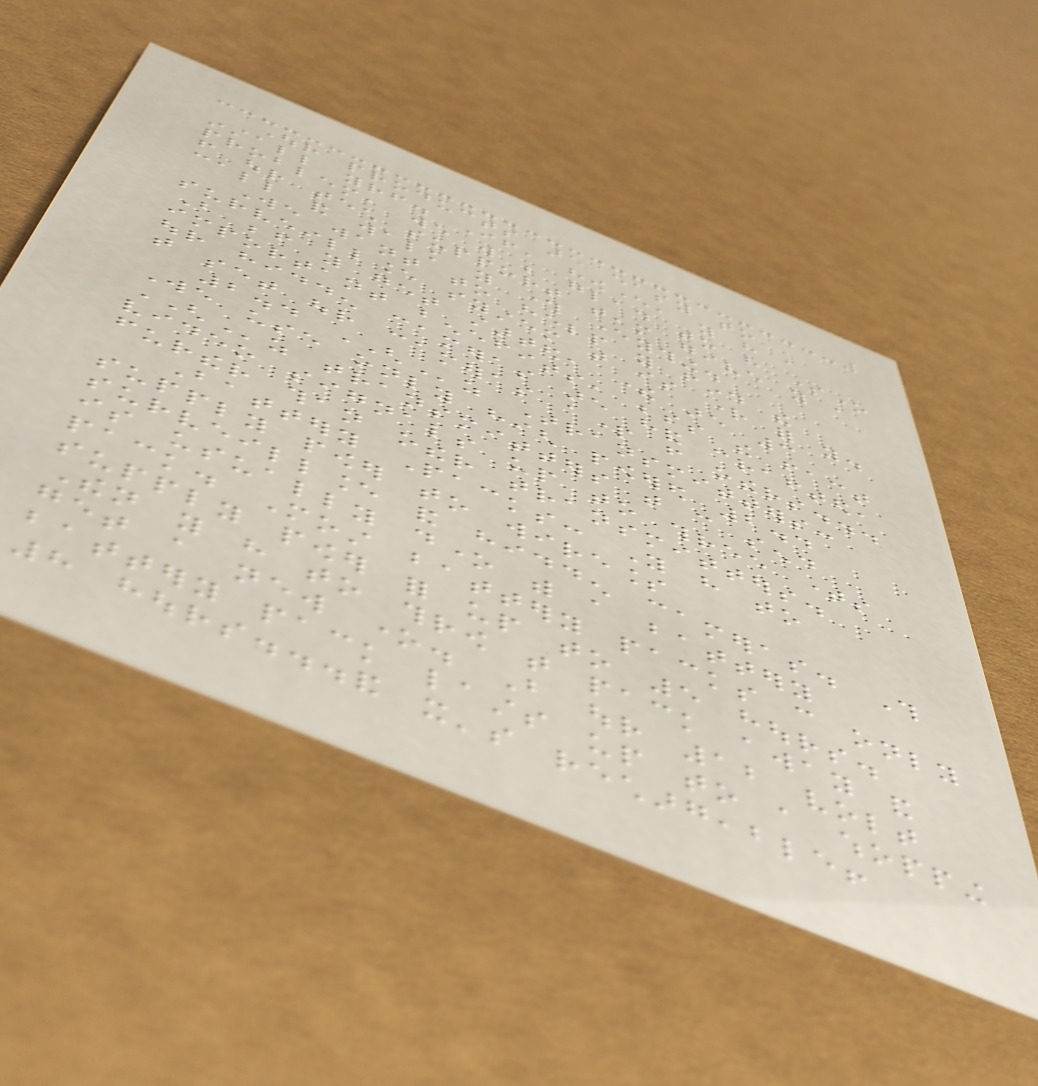Our products are easy to
install yourself. If, however, you have a
problem, we will be glad to have someone
from our tech support team give you a
call and walk you through everything.
We want to help you find the
surveillance system that is right for you.
But before you get started, there are 3
important benefits, besides the fact
our hidden cameras are hand crafted,
that set our cameras apart from others...
2.4 GHz Transmitters:
We use only high powered 2.4
GHz transmitters that can send
video signals up to three times
further than other transmitters.
Battery Packs: You have to
supply power to wireless
surveillance and hidden cameras. This
is usually done with a battery
pack. Most battery packs can only
supply power for up to 5 hours.
Then you have to throw that pack away and
get a new one. But our 12 volt
battery pack lasts up to a whopping
8 hours...and it's rechargeable!
